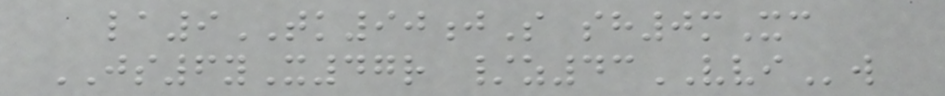la9TK90jS sh0mXc
JS6yX47r /z43VVIw
